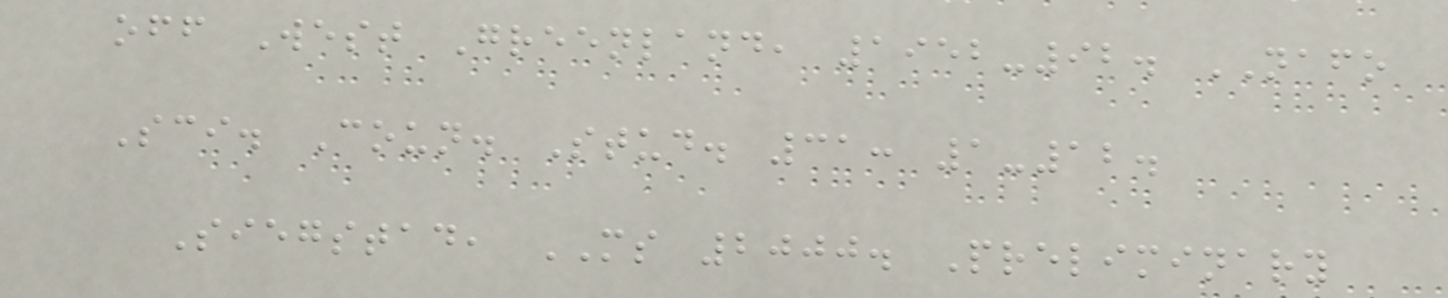off West Greenland, 1952-92. NAFO
Sci. Coun. Stud. 31: 1-12.
Siegstad, MS 2000. Preliminary
